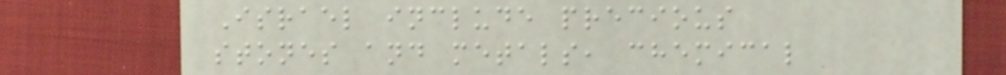Israel include precious
stones and metals, chemical
